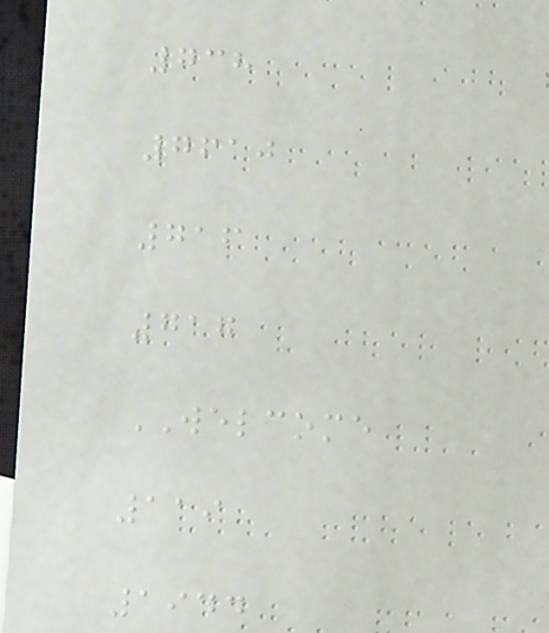738
7610
716
717
WELCOME
119
1944
